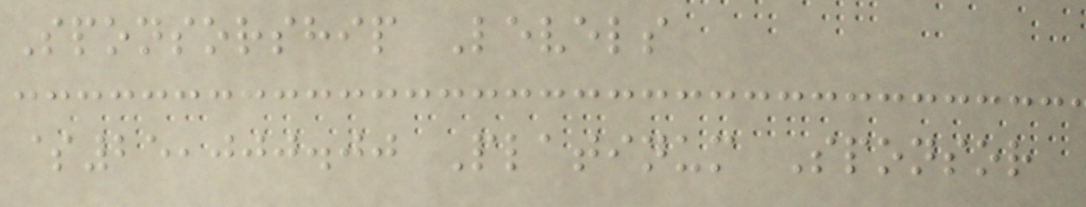Sponsorship Levels
$25,000.00 Platinum Sponsor
